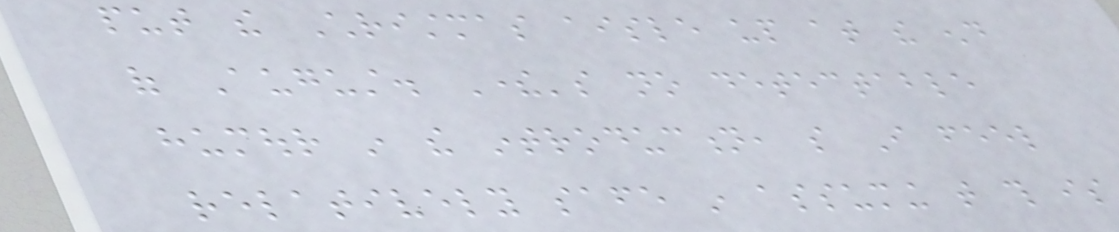put the Christmas aisle up at the end
of August. There's no detectable
humour in the introduction, so I feel
relatively safe in assuming that this is
